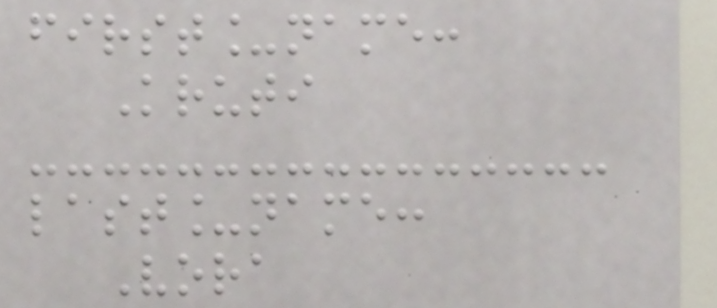first_name:
Kruti
last_name:
Vora
